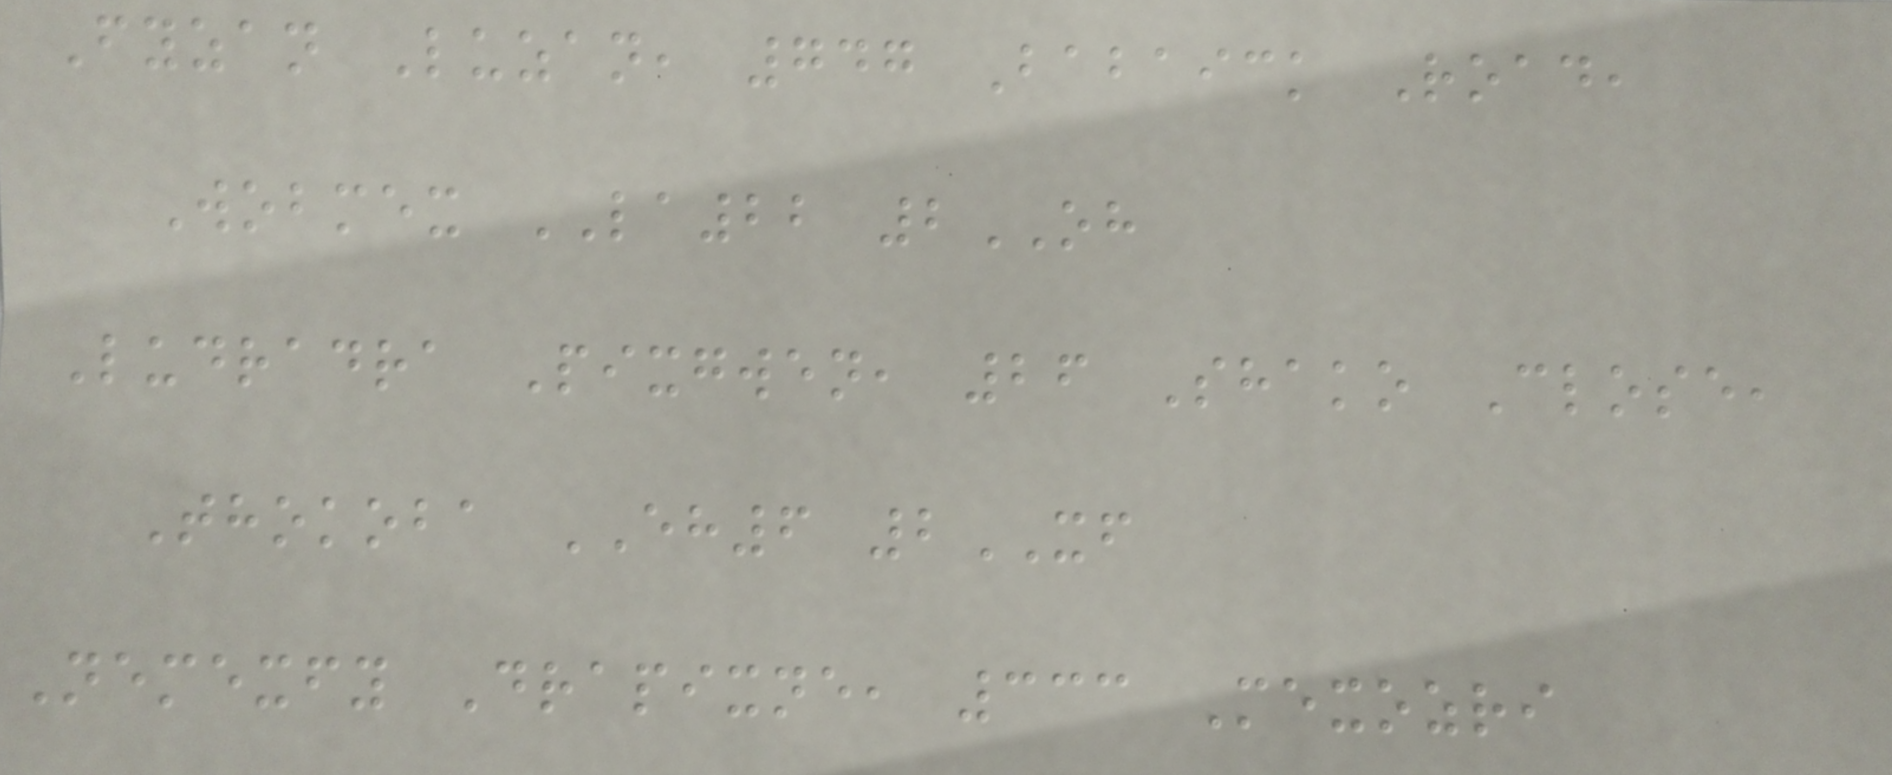Fyzan Luzan, 747 Babaick Road,
Wobmex LA22 2OH
Ludradra Pixgwen, 26 Shako Close,
Thokoba EH6 2XF
Nemexfy Drapixne, 333 Mexozri
